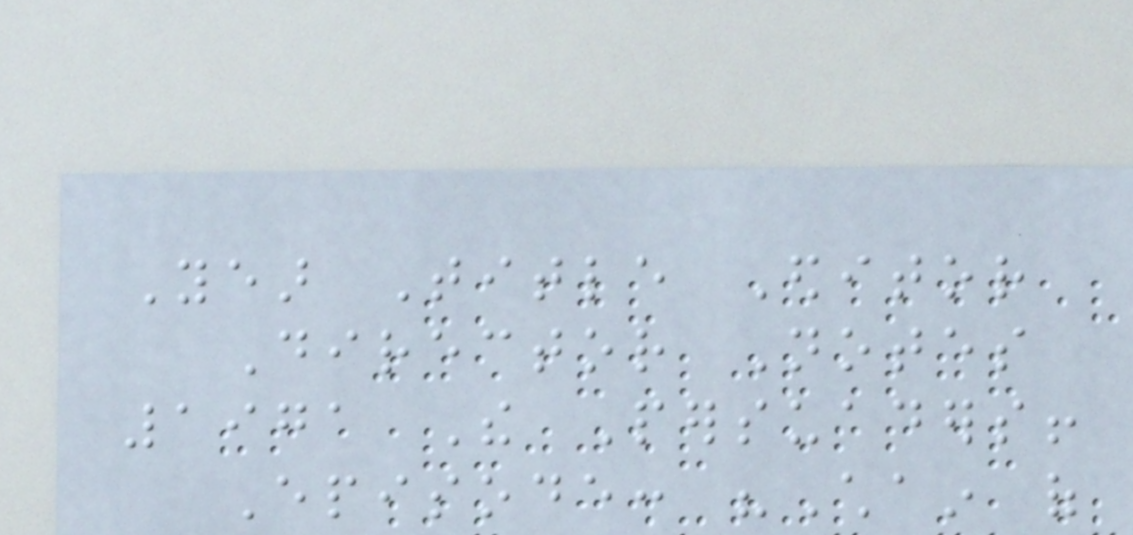Year Title Editor
Director Notes
1971 The Persuaders!
Episode: "Chain of
